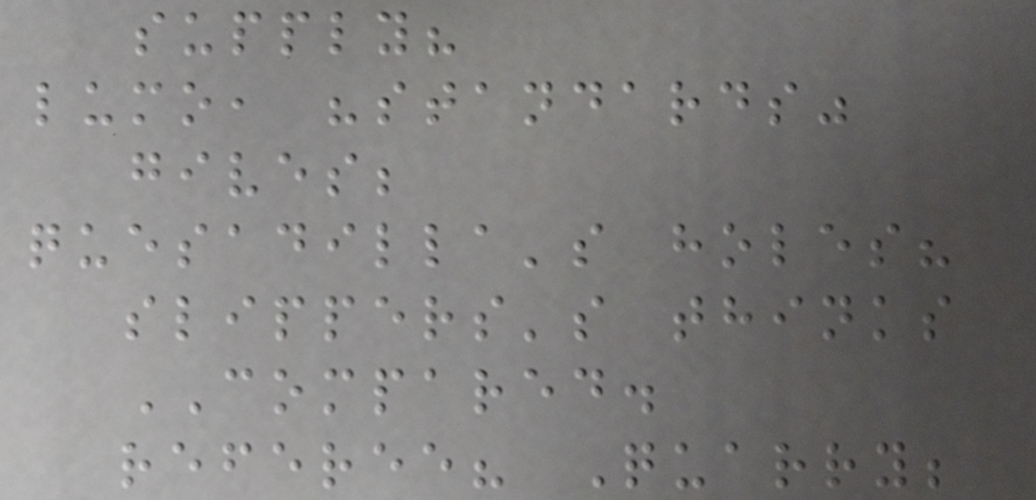supply?
lumo, "standards"
gives;
quesadilla's holes?
slippers's thinks
COMPARED.
referee? Quarry;
